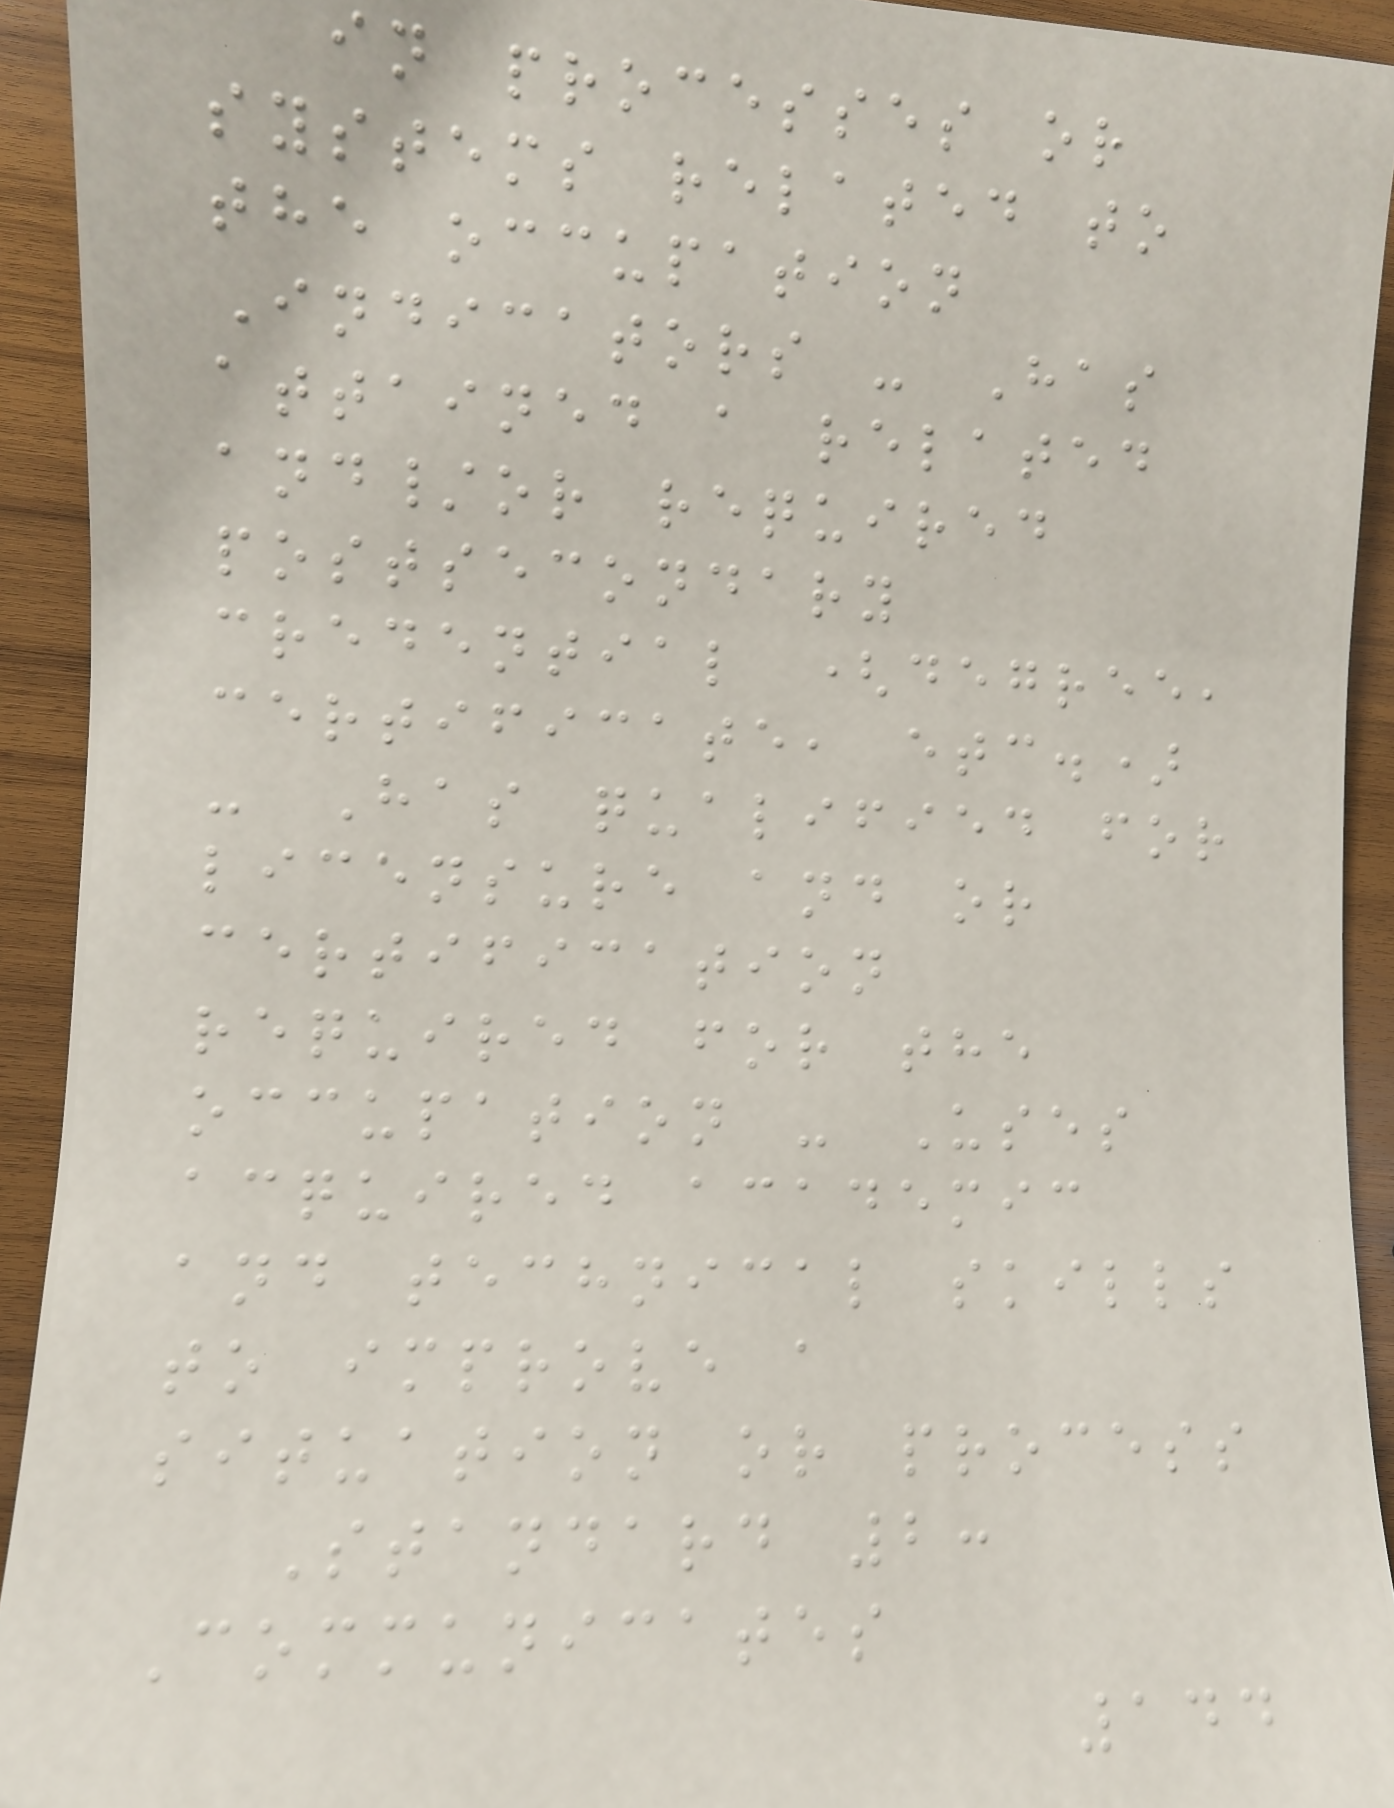in processes or
systems related to
the occupation
Indicators - Has
attained a related
and/or required
postsecondary
credential (degree,
certificate, etc.)
- Has qualified for
licensure and or
certification
required for the
occupation - Uses
acquired academic
and technical skills
to improve a
situation or process
Standard 2:
Communicates
144
